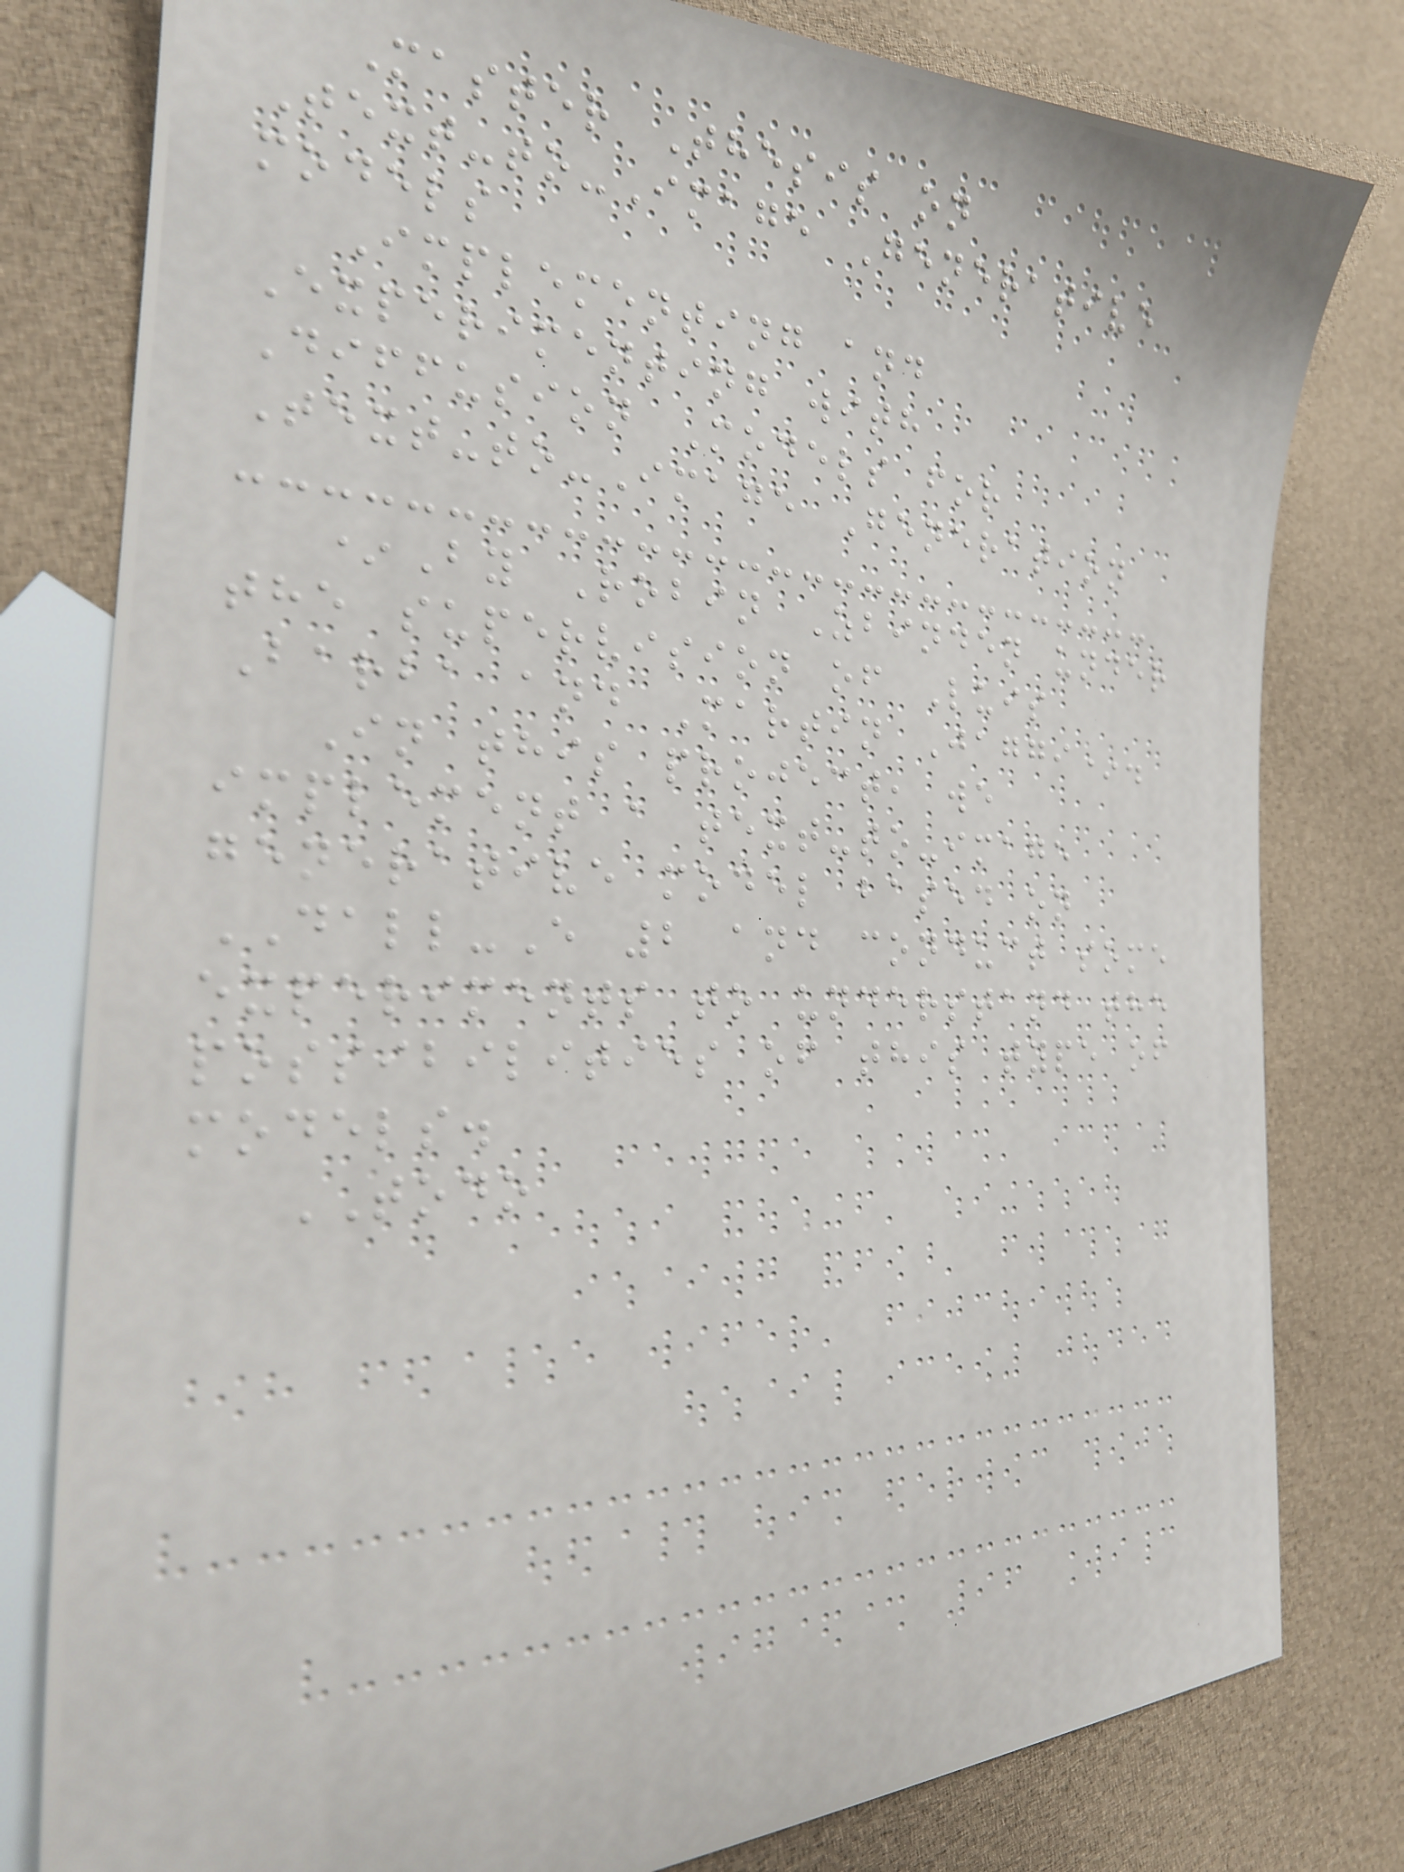Master Thesis on
Text-to-Image Generative
models
Implementing and
Experimenting with
Diffusion Models for
Text-to-Image Generation
*By Robin Zbinden under
the supervision of Luis
Barba and Martin Jaggi*.
In this project, we
implement a text-to-image
generative model based on
DALL-E 2 and conduct some
experiments to understand the
possibilities of this type of
models.
TODO
